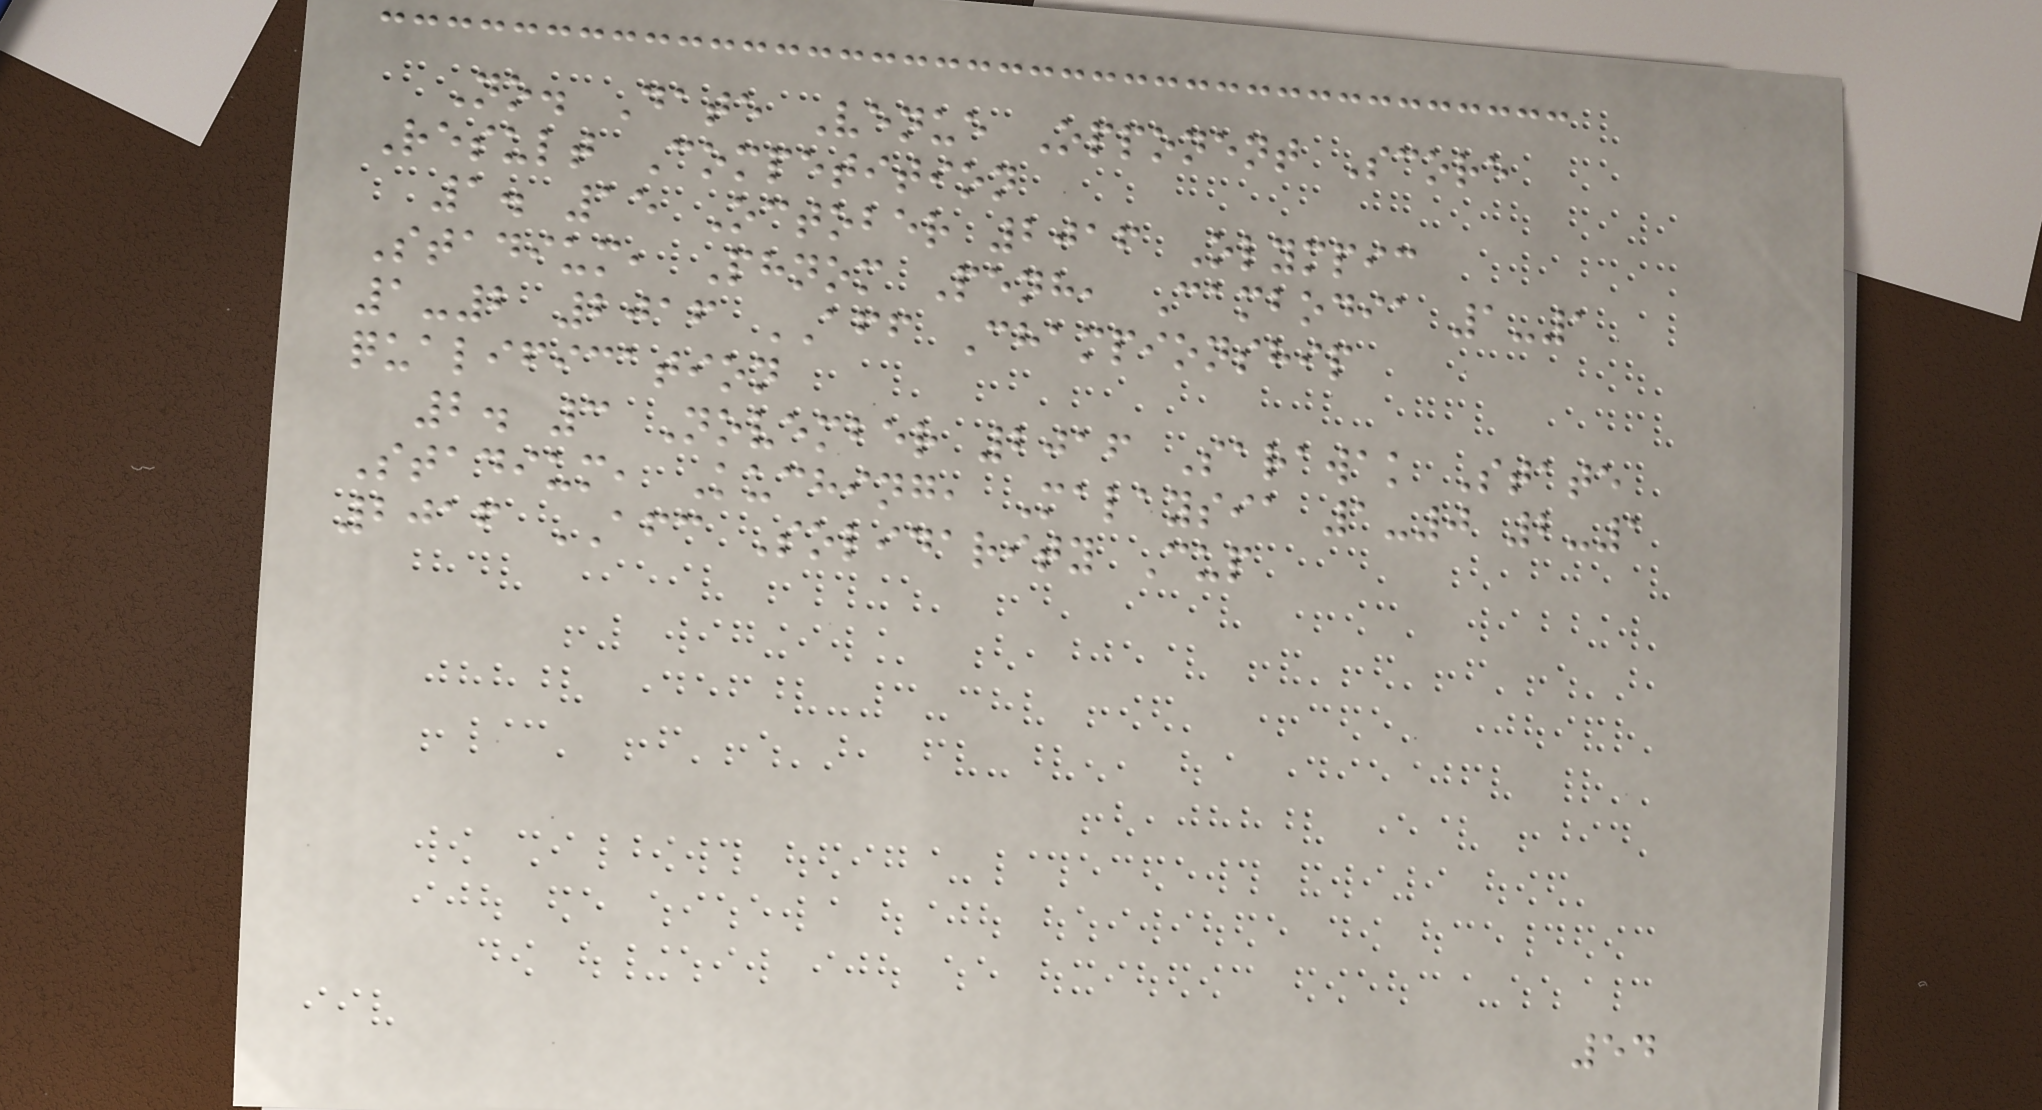No. Date Venue Opponent Score
Result Competition
1. 15 October 2016 Olympic
Stadium, Phnom Penh, Cambodia 1-1
1-2 2016 AFF Championship
qualification
2. 3 November 2016 Sarawak State
Stadium, Kuching, Malaysia 1-0 2-1
2016 AFC Solidarity Cup
54
